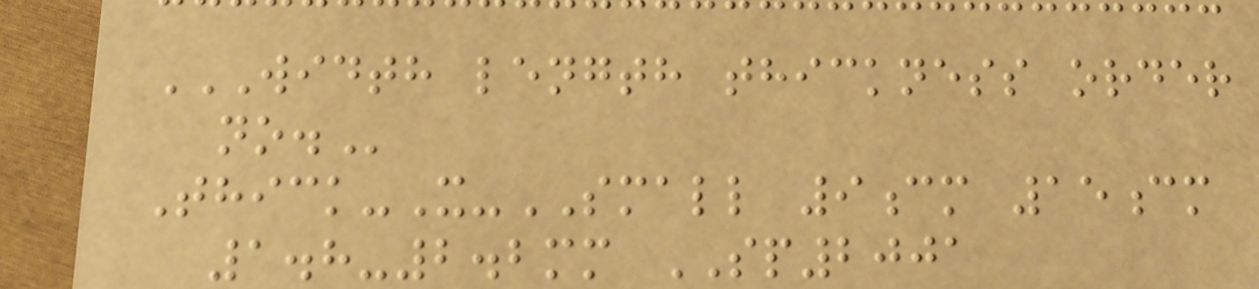WIDTH LENGTH THICKNESS ORDER
NO.
Thick-X-SMALL 9cm 15cm
1.8-2.2mm SP2001
